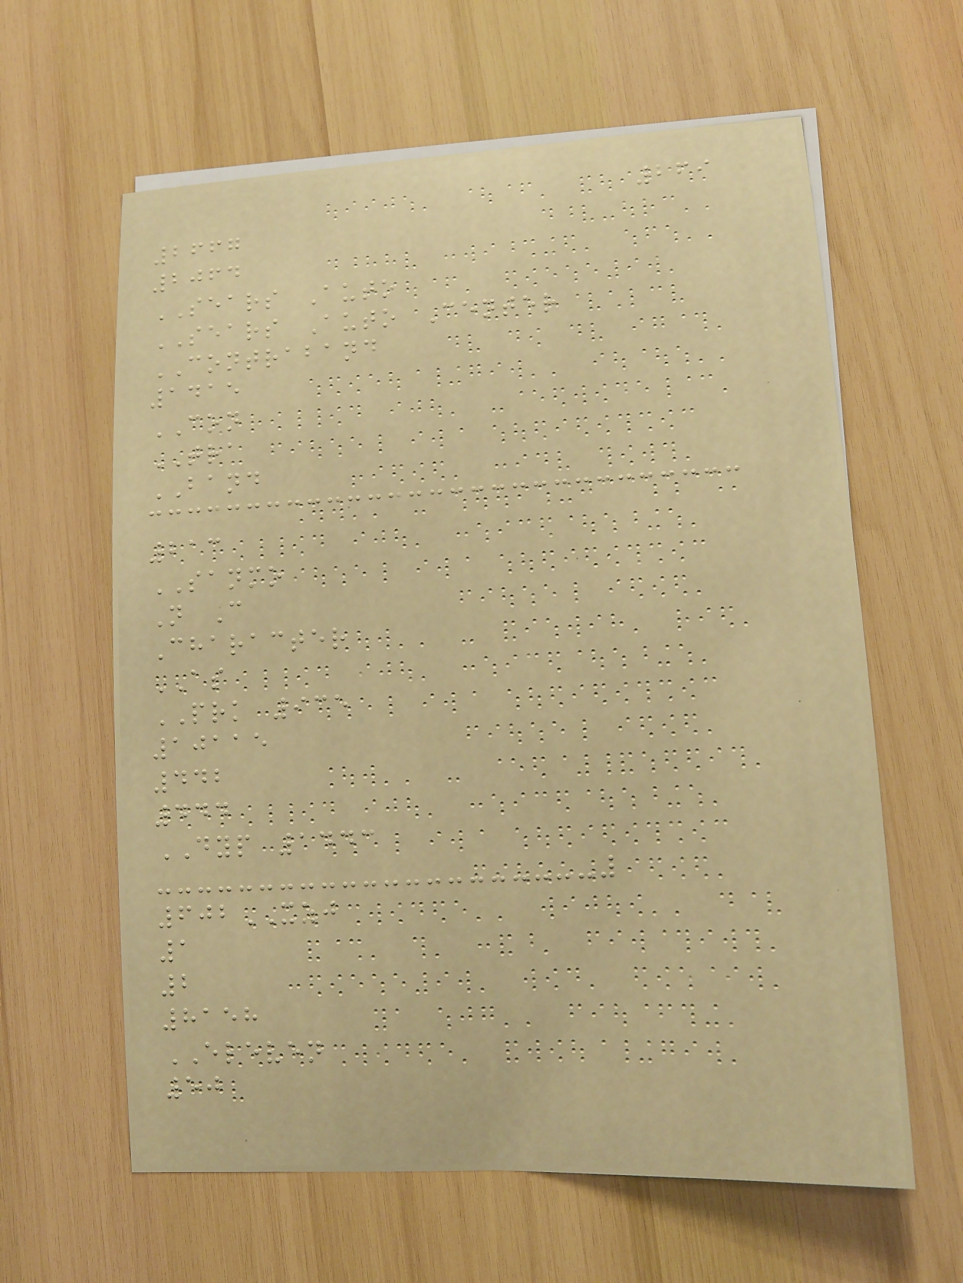269
2667
2064
SEARS Auto
SEARS Auto Center
CONTRABAND
1415
CON
TRA
BAND
213
SANMO
N C
Character
AS
PRK 935
10115
442
444
DYP 1443
602XZJ
1
2
8158
ELEVEN
50
